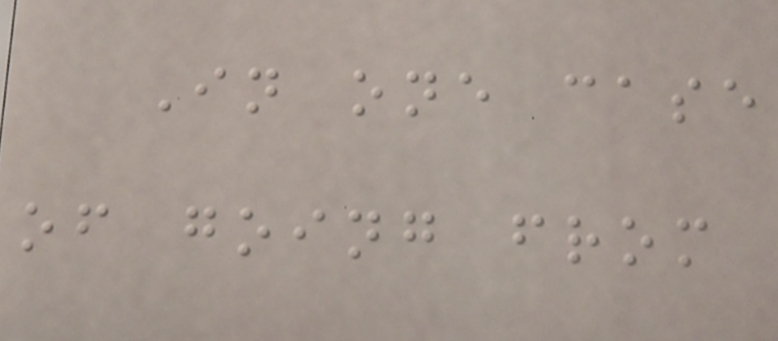In one case
of going from
